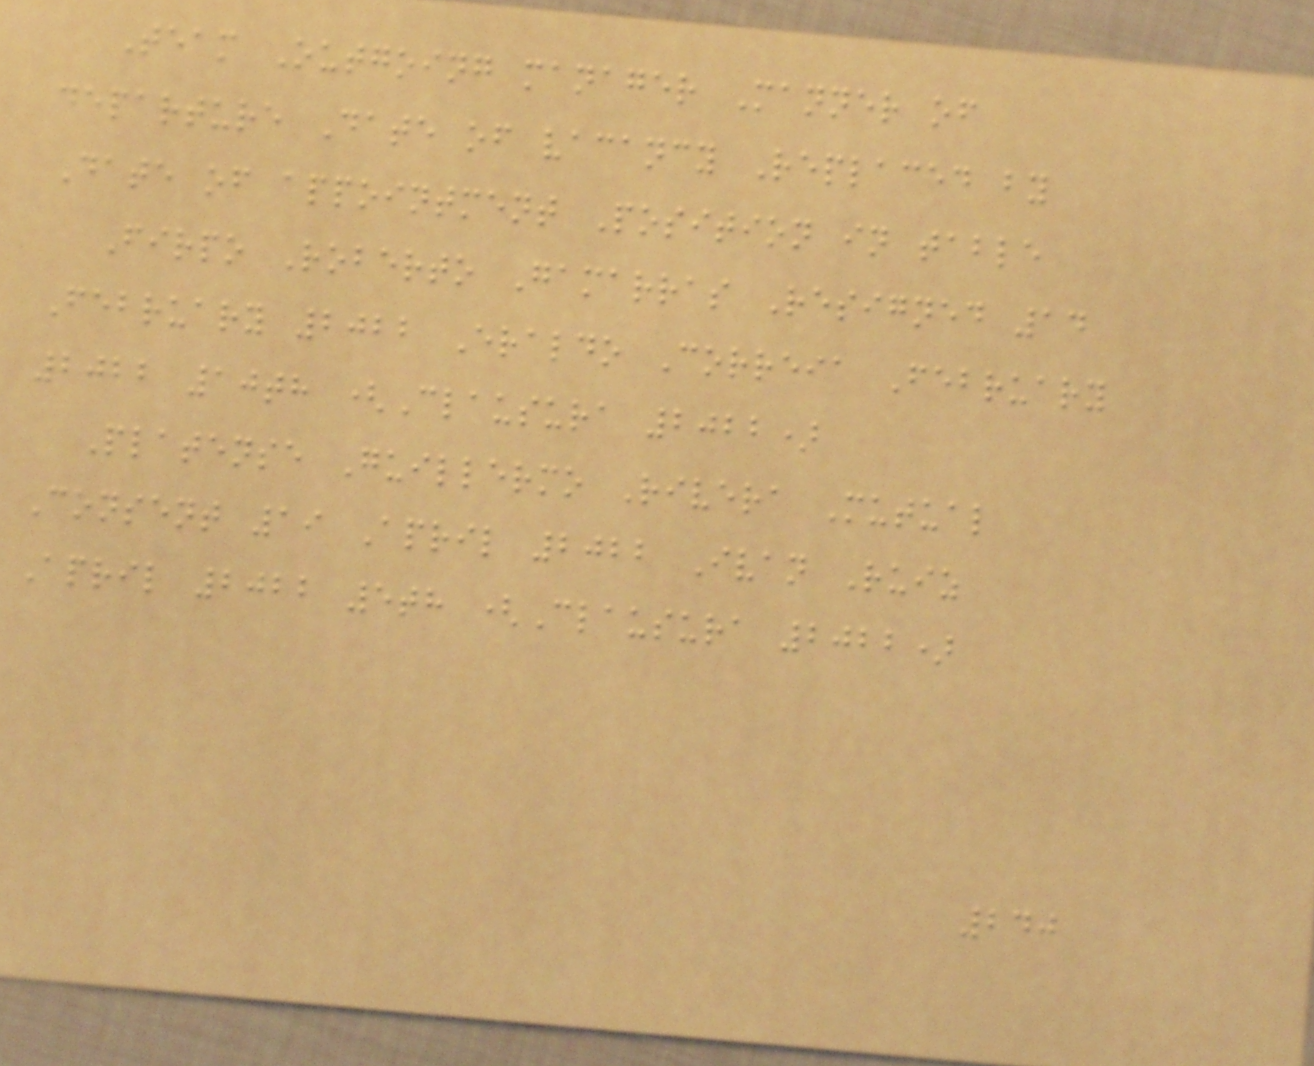Team Outgoing manager Manner of
departure Date of vacancy Replaced by
Date of appointment Position in table
Firpo Roberto Gamarras Resigned 14
February 2022 Eraldo Correia February
2022 10th (Clausura 2022)
Platense Guillermo Rivera Mutual
Consent 19 April 2022 Ivan Ruiz
April 2022 5th (Clausura 2022)
240
